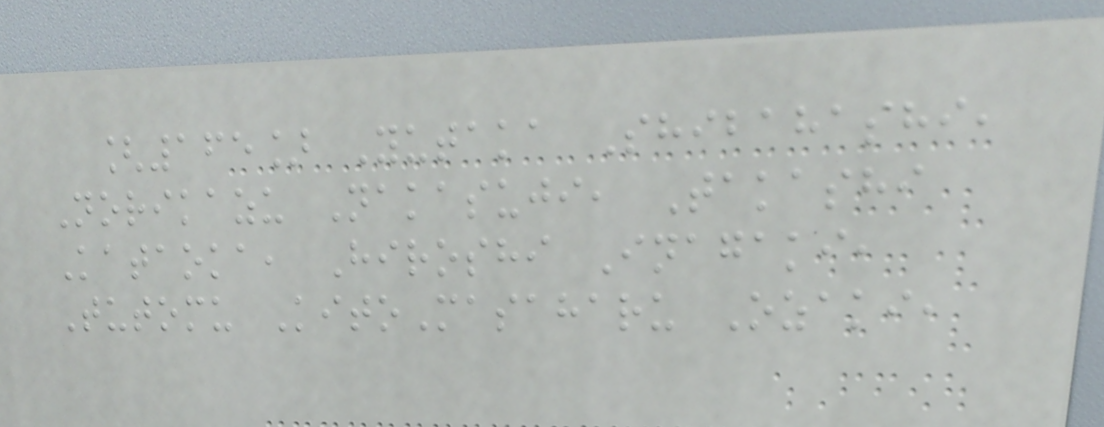[165] Yutaka Shibahashi,
Norikazu Nakasuji, Takashi
Kataoka, Hiroshi Inagaki,
Tutomu KitoMasaharu Ozaki,
